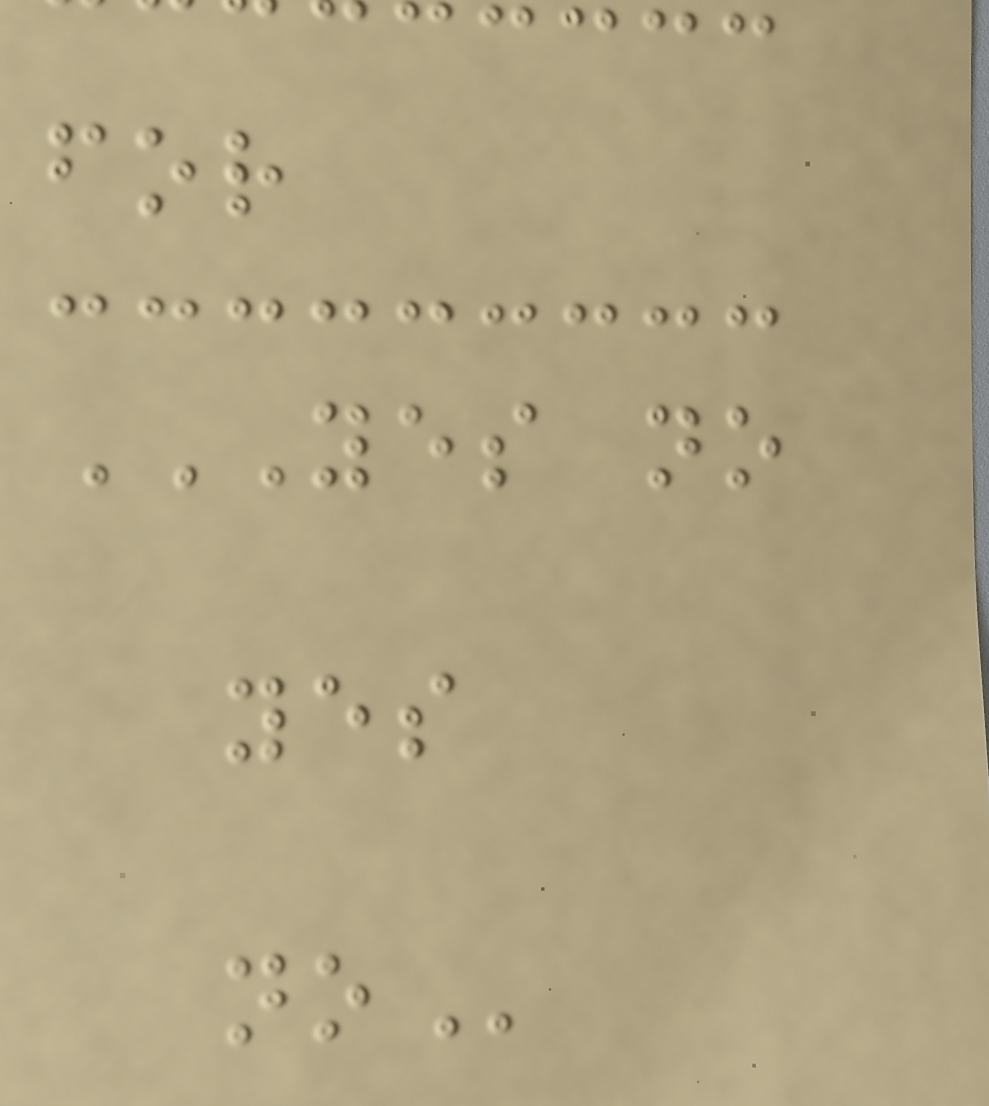for
YES NO
YES
NO
